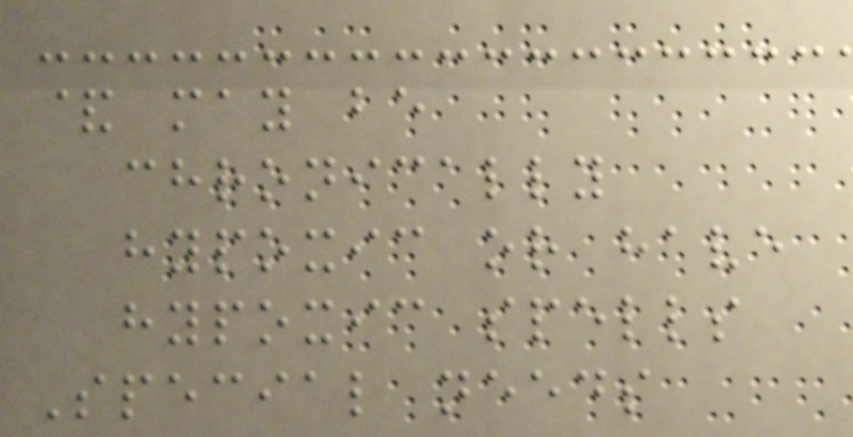& may be
chronically
hypoxic or have
hypoxic spells
Special needs
